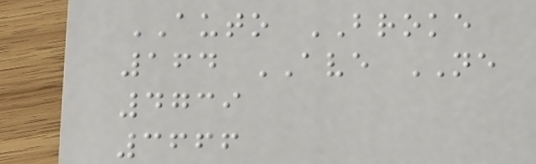AUTO BROKE
164 AVE NE
4739
3666
